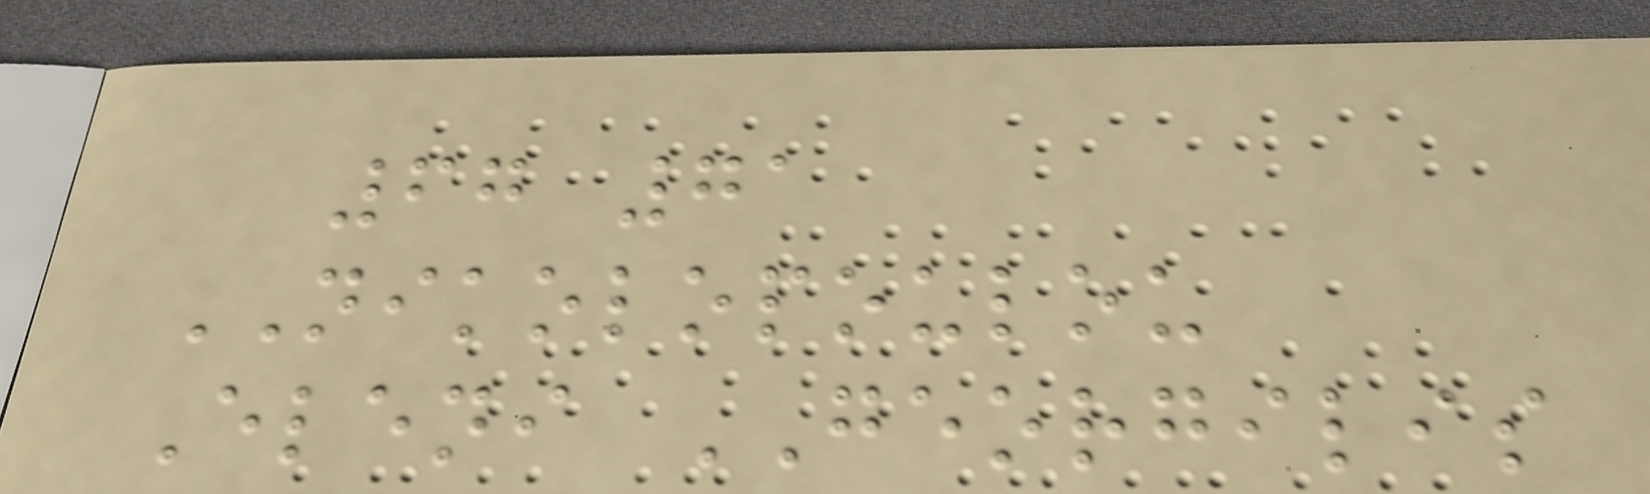67 71
NIKOLOPOULOU
Eleni GEORGILIS
